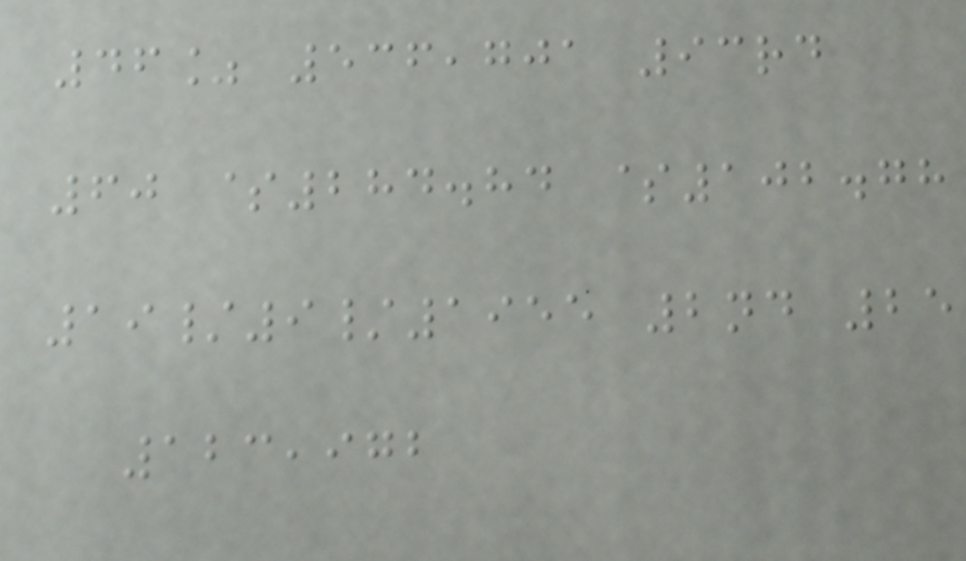46% 536,701 93rd
60 $284.84 $102.78
19/9/1955 2nd 25
123,972
